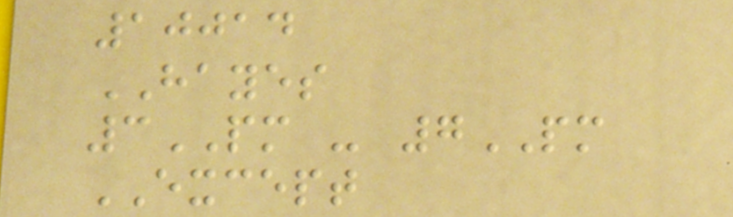10014
HAYES
3PM - 7PM
EXCEPT
